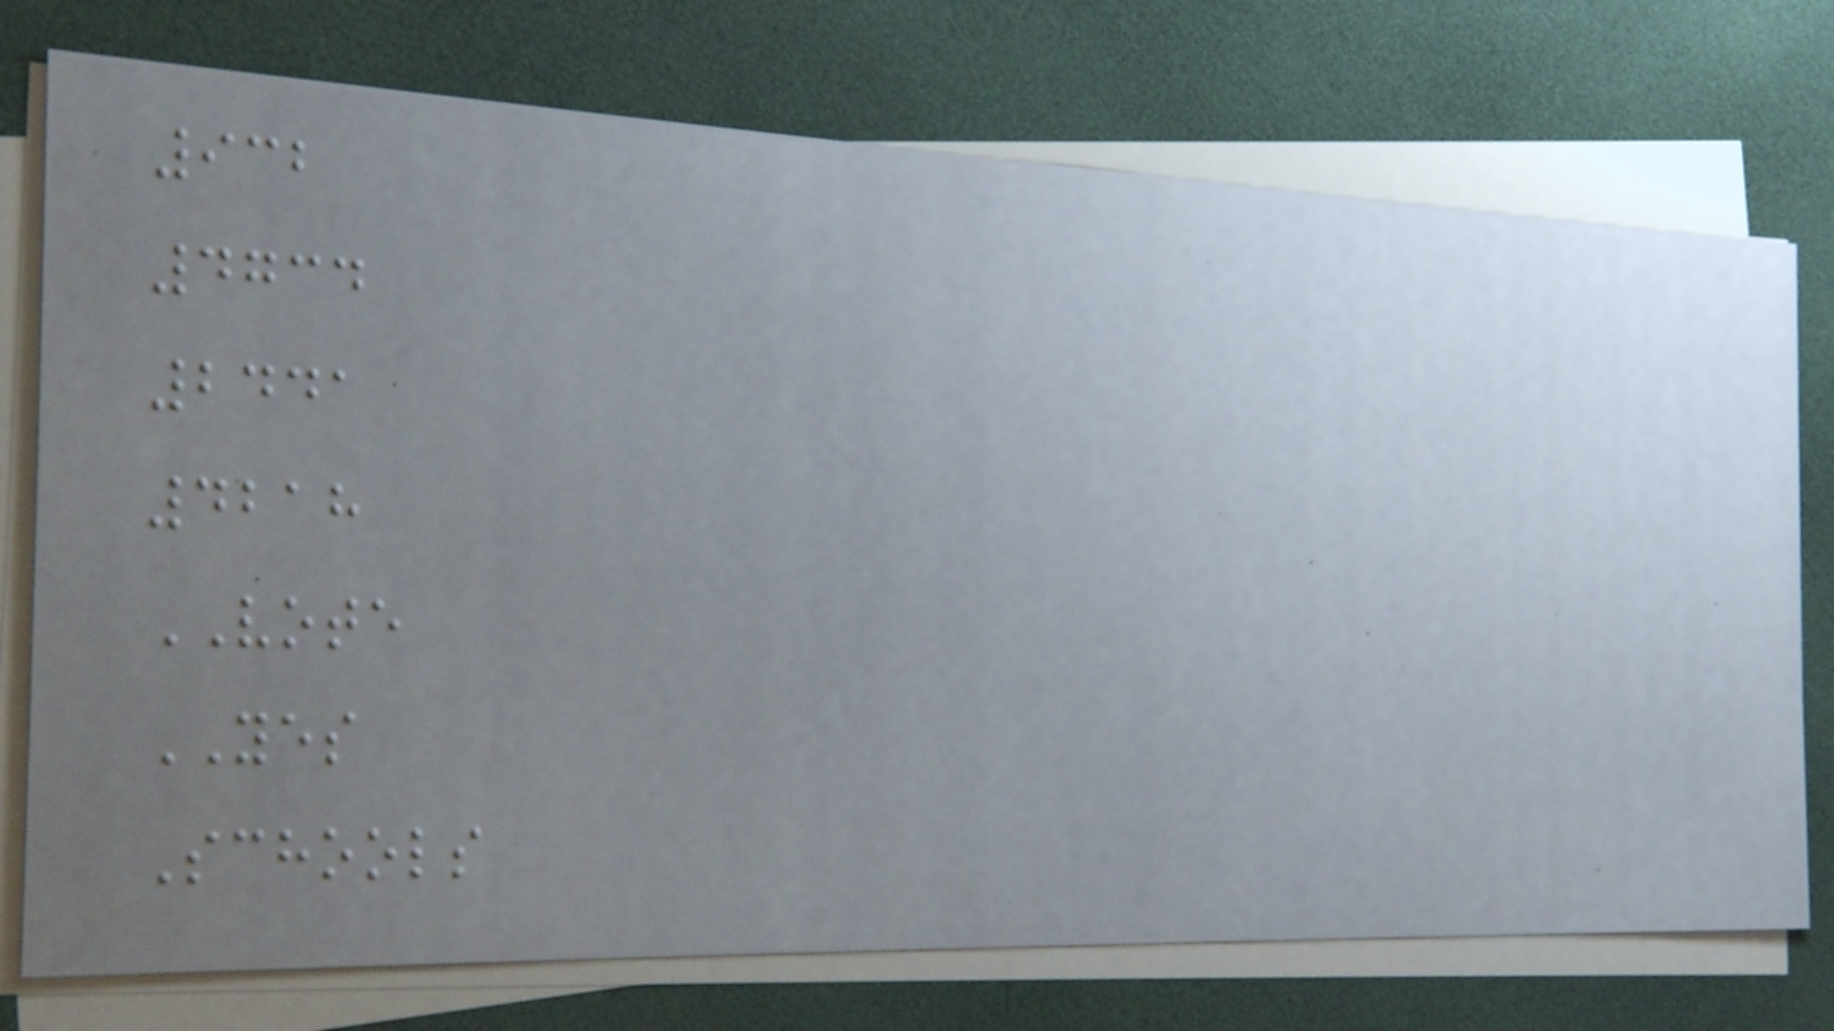932
4734
2441
4218
VOTE
YES
Schools
